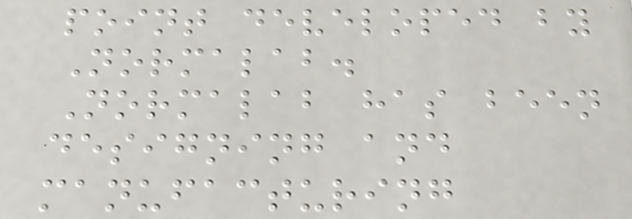point developed by
Normalab.
Normalab has been
designing and
manufacturing
